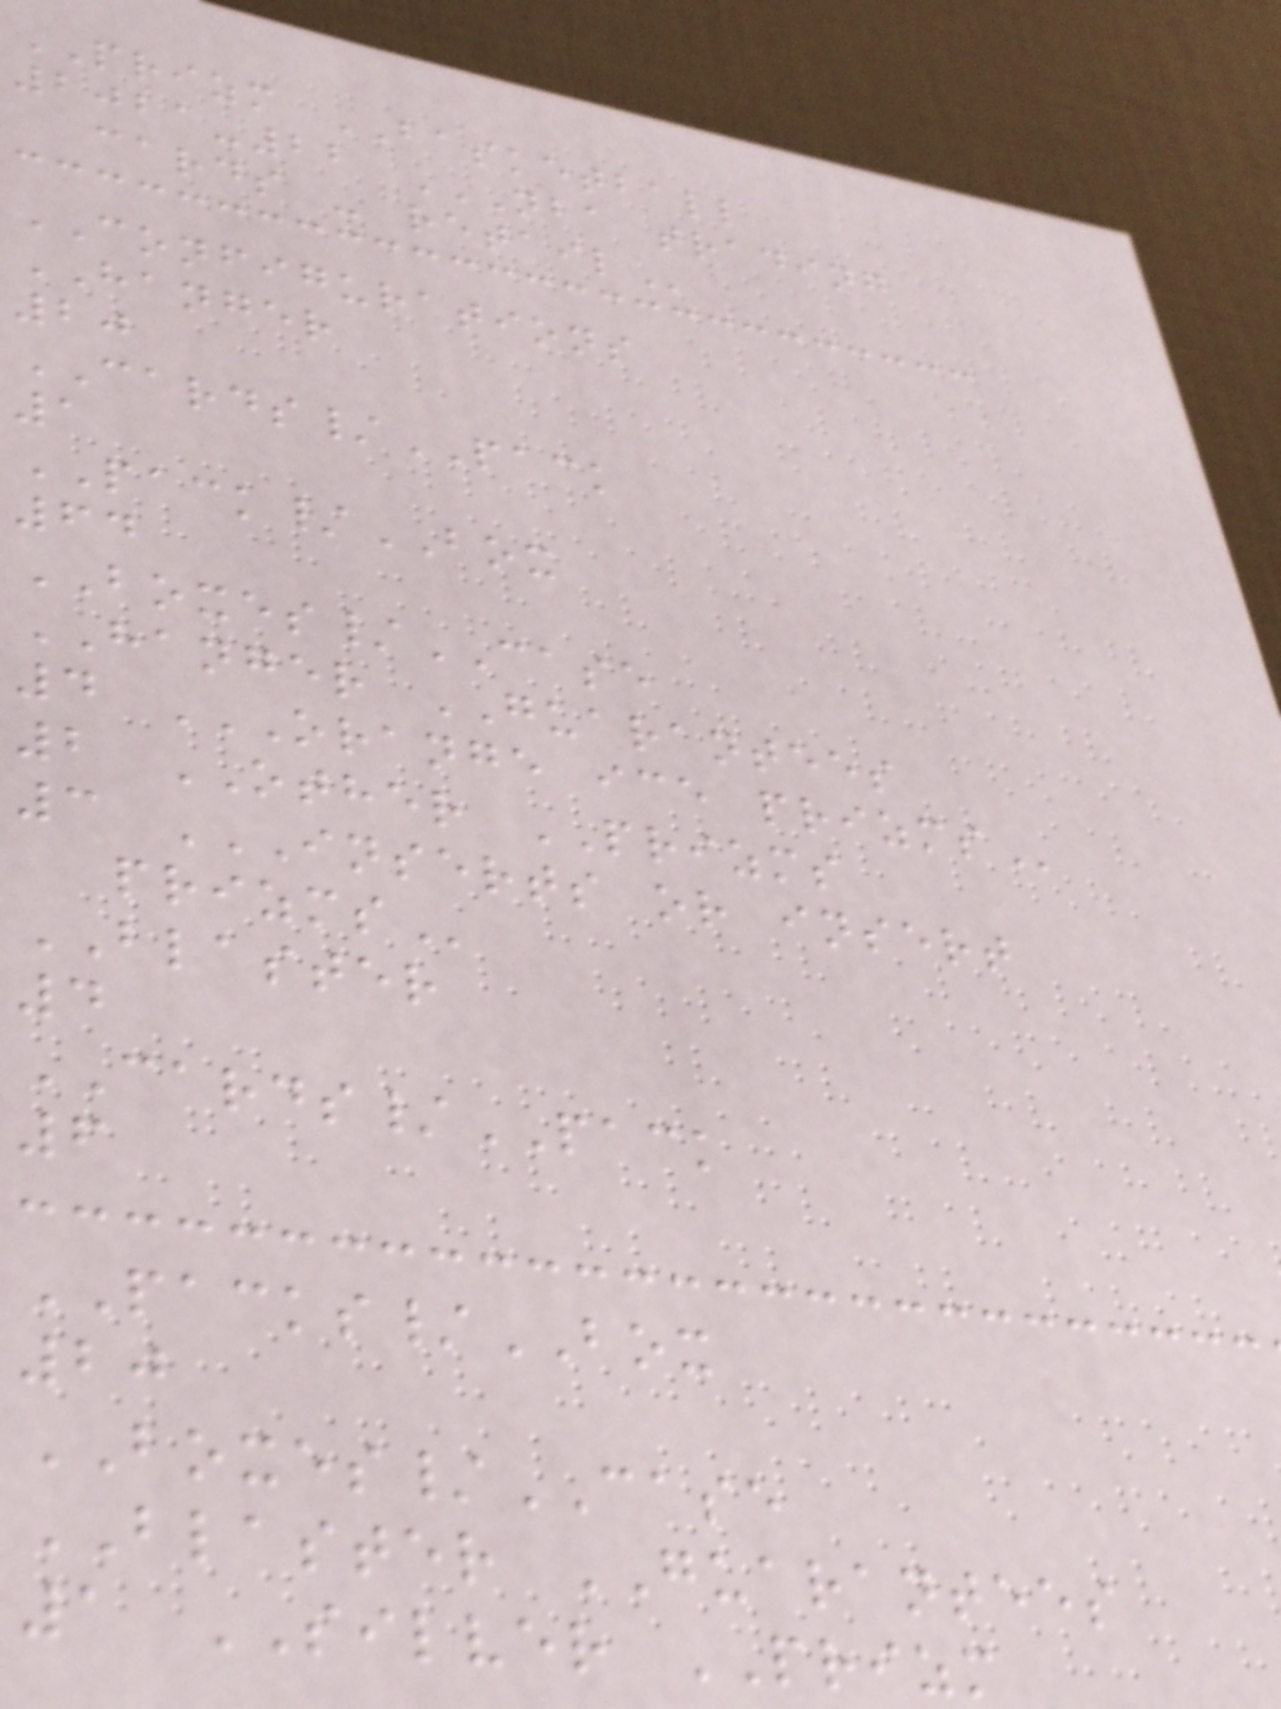PRIZM BASKETBALL
2021-22 NBA TRADING
cards -
CONFIGURATIONS
HANGER
20
CARDS/PACK
1
PACK/BOX
64
BOXES/CASE
HANGER GUARANTEES
4 ORANGE ICE PRIZMS
2 OTHER PRIZMS
3 INSERTS OR INSERT
BLASTER
4
CARDS/PACK
6
PACKS/BOX
20
BOXES/CASE
BLASTER GUARANTEES
1 SILVER PRIZM
